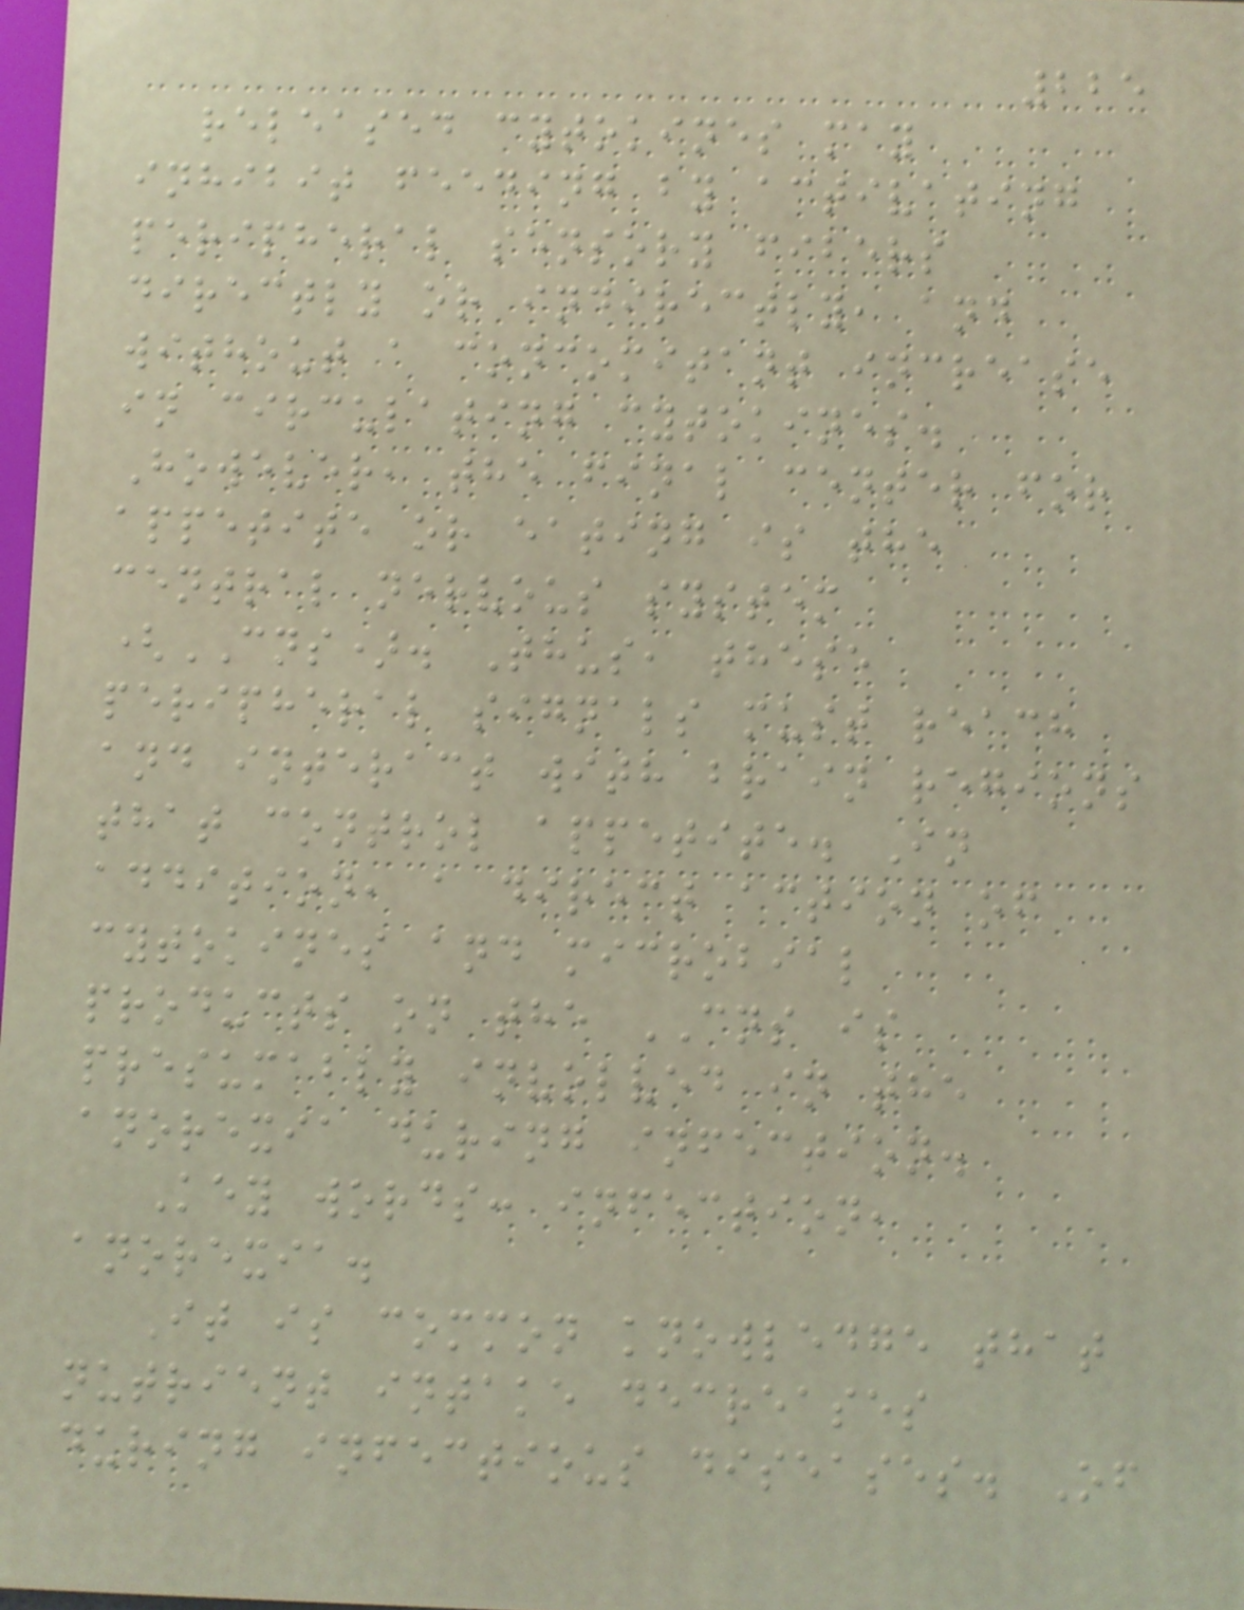225
released cytokines may
inhibit feeding by activating
peripheral sensory fibers
directly or indirectly, and
without a concomitant increase
in circulating cytokines.
However, the final center for
appetite or eating is the
central nervous system
(CNS). Thus, these
peripheral signals must reach
and interact with brain regions
that control appetite. In
addition, a direct action of
cytokines and microbial
products on the CNS is
presumably involved in the
anorexia during infection.
Key words: infection,
anorexia.
It is common knowledge that
nutrient intake decreases
during infectious diseases. Of
